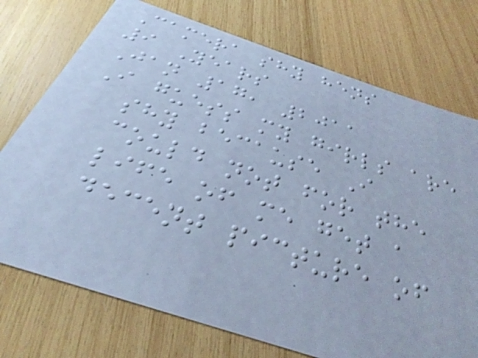Camera shy hens
9 Years
Jan 17, 2011
I guess my girls are
shy because I
could not for the
life of me get a
decent picture of
